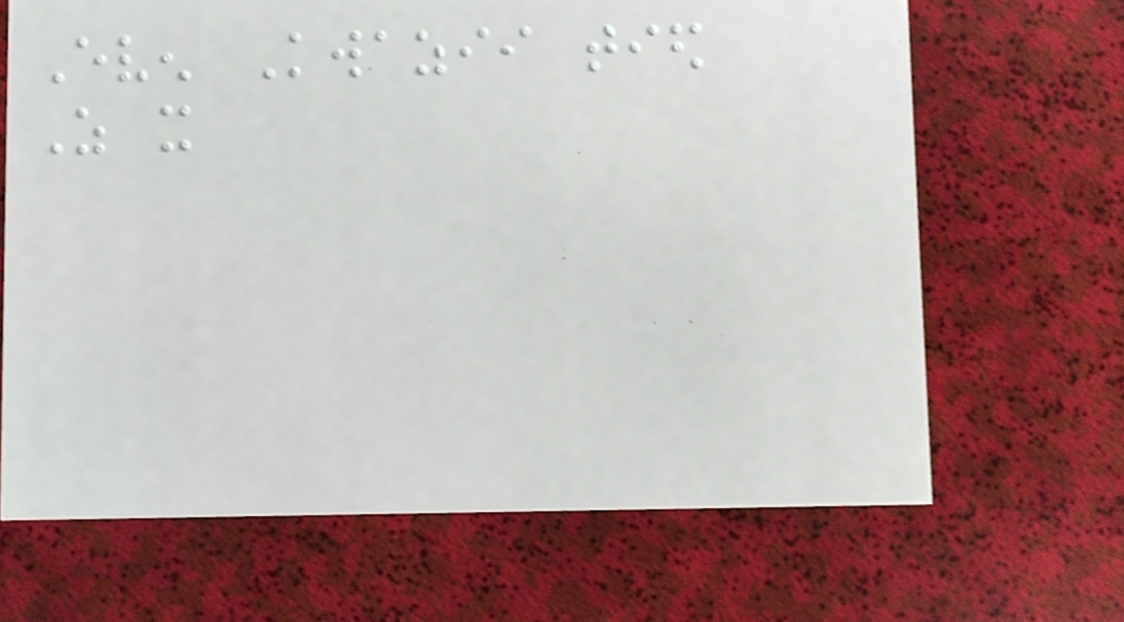Even Kwazii tied
As it
